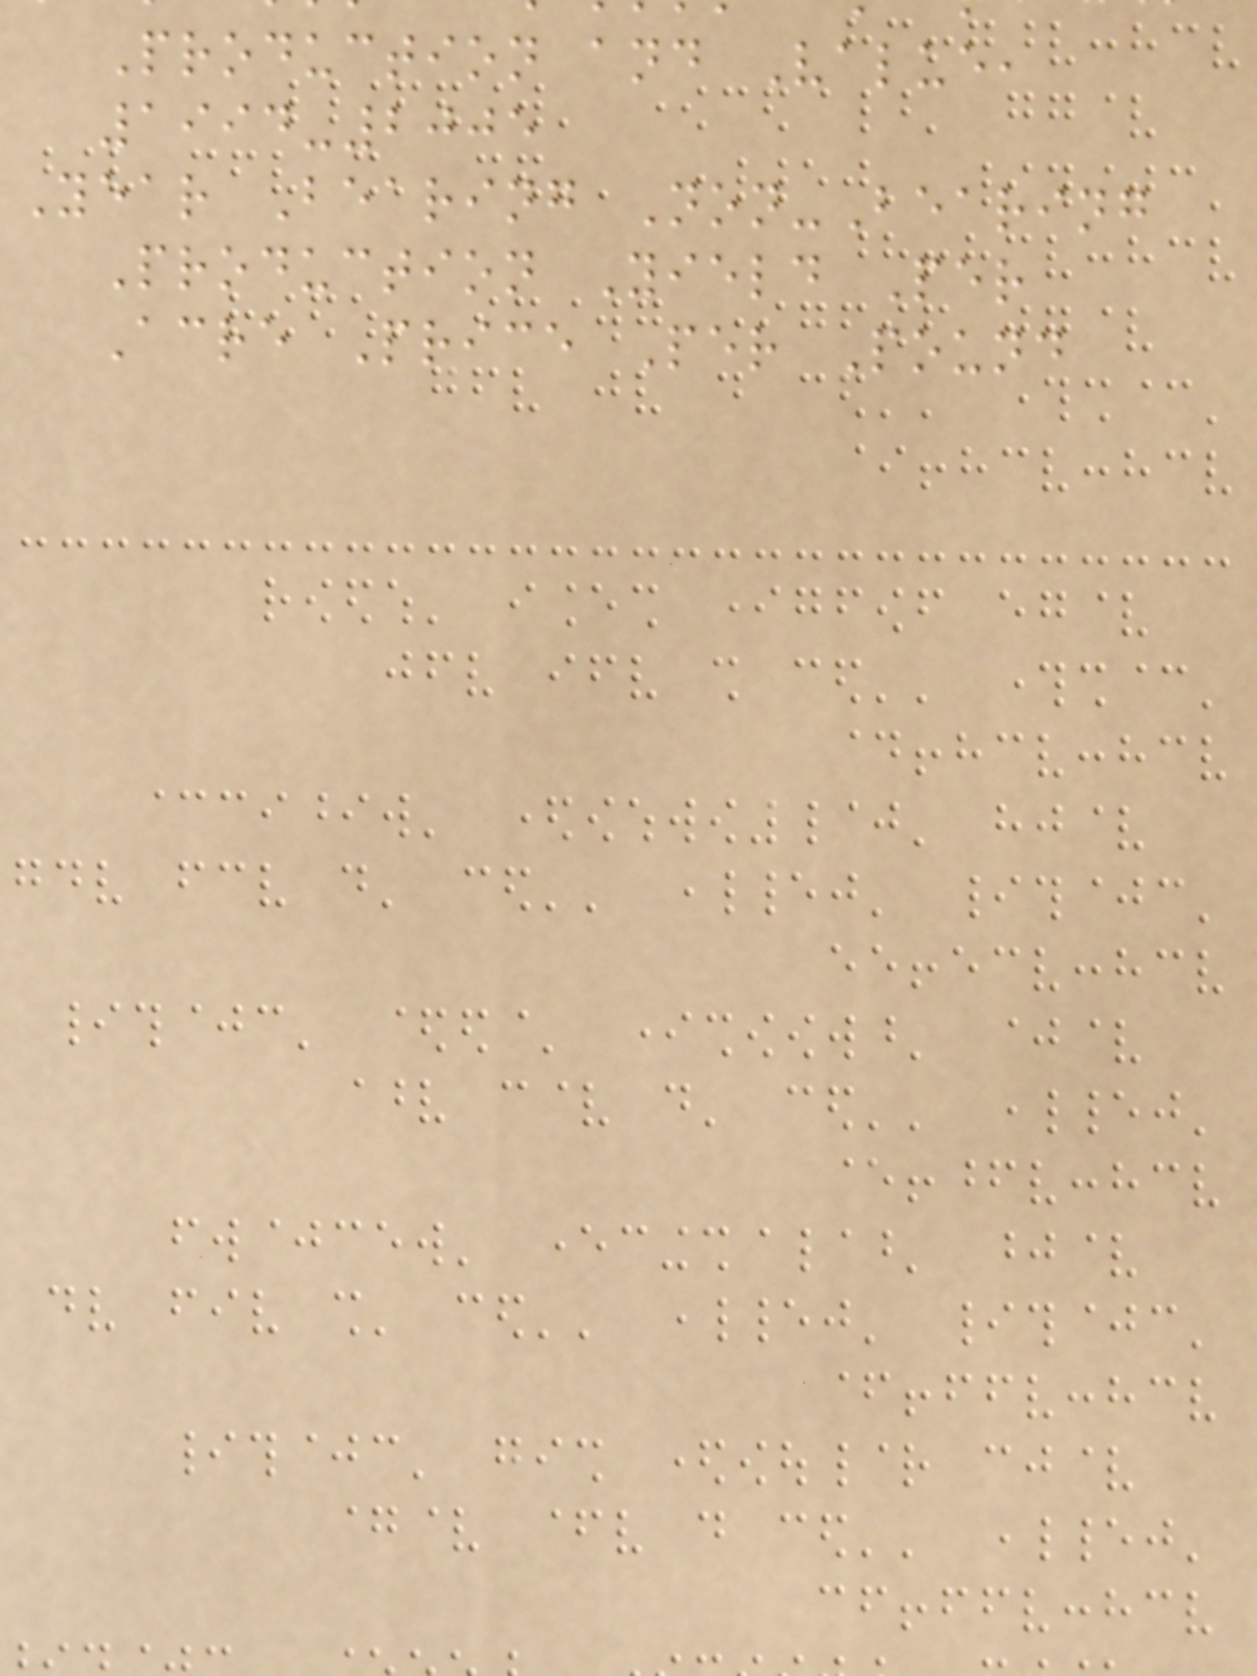Production and Value,
1994-2005
Year Bearing Non-Bearing
Production Yield Per
Acre Price Per Pound
